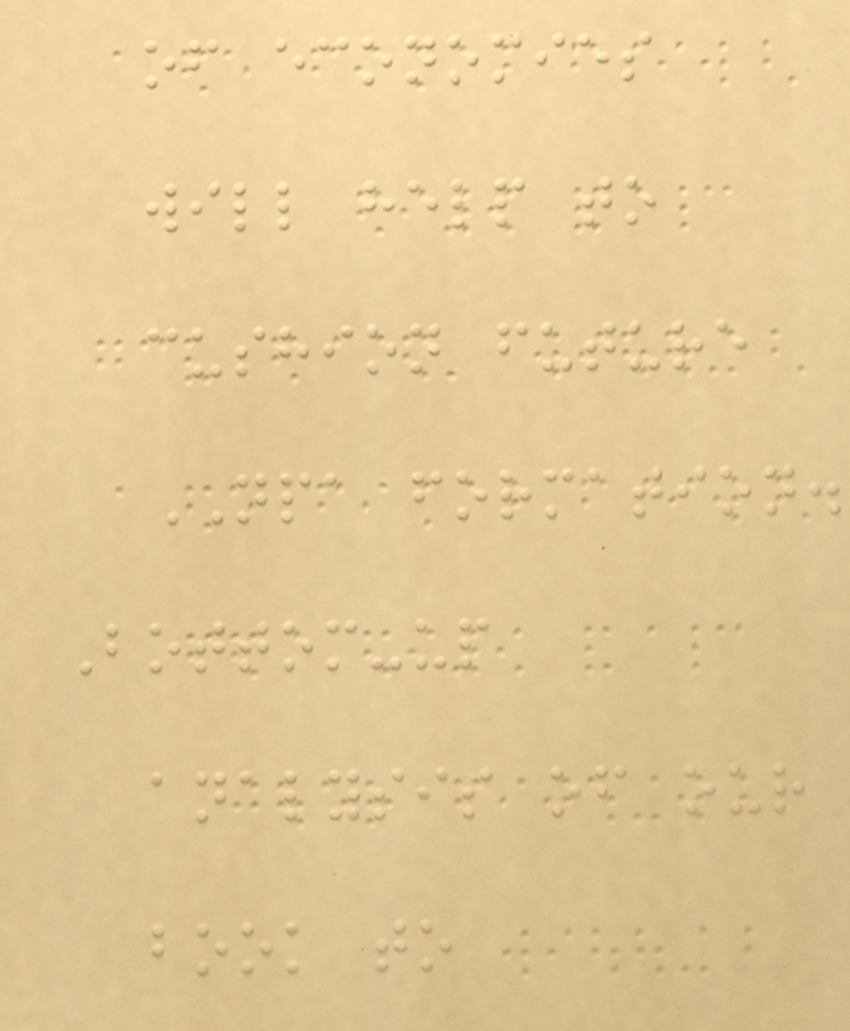of economies
will help to
cushion future
NPA formation.
Bottom-up
analysis of our
book to
